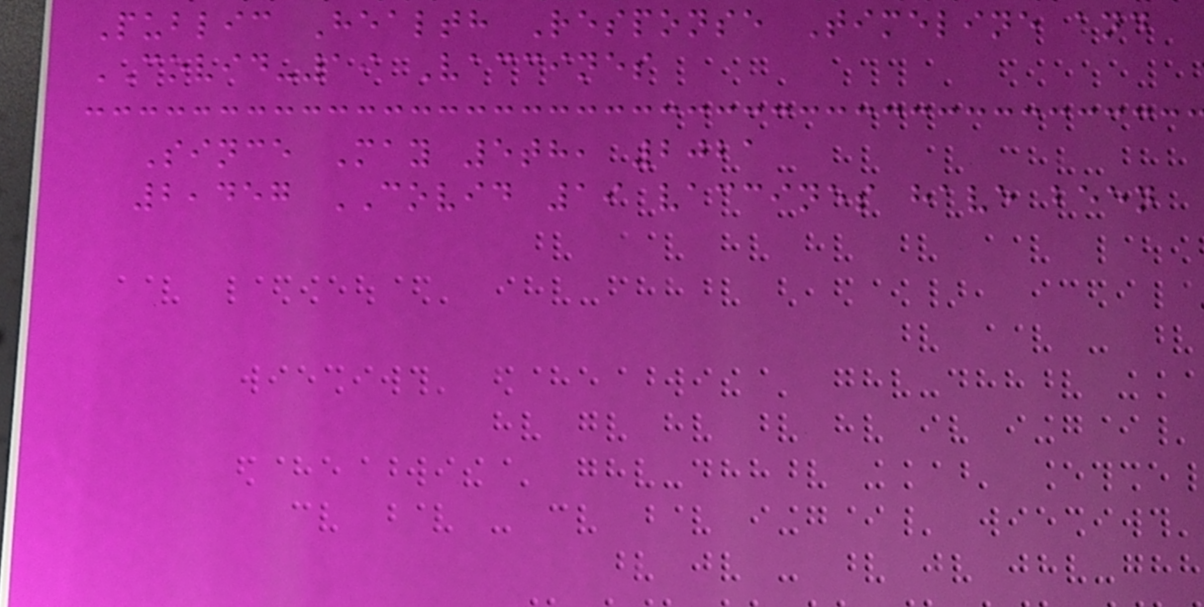Public Health Response Timeline and
COVID-19 Vaccines
Since May 5th, 2021
2,457 COVID 19 vaccines have been
